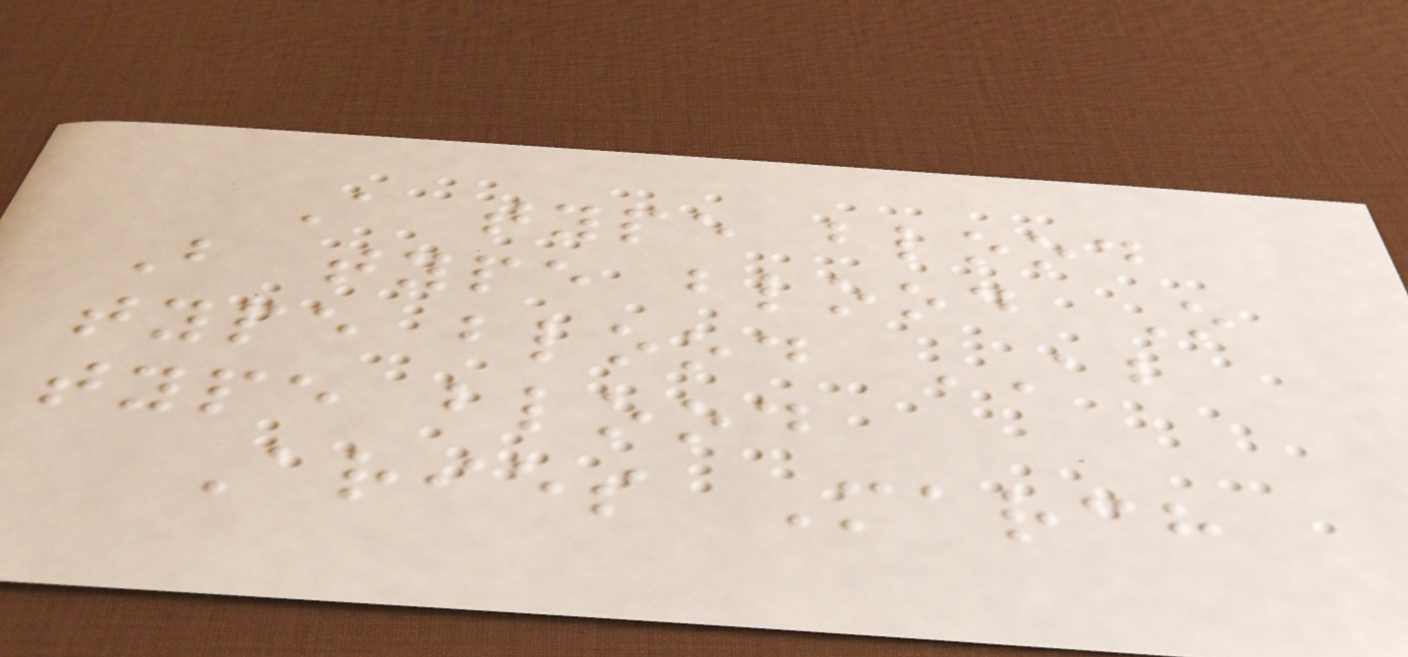A type blood
B type blood O
type blood AB
type blood
Aries March
